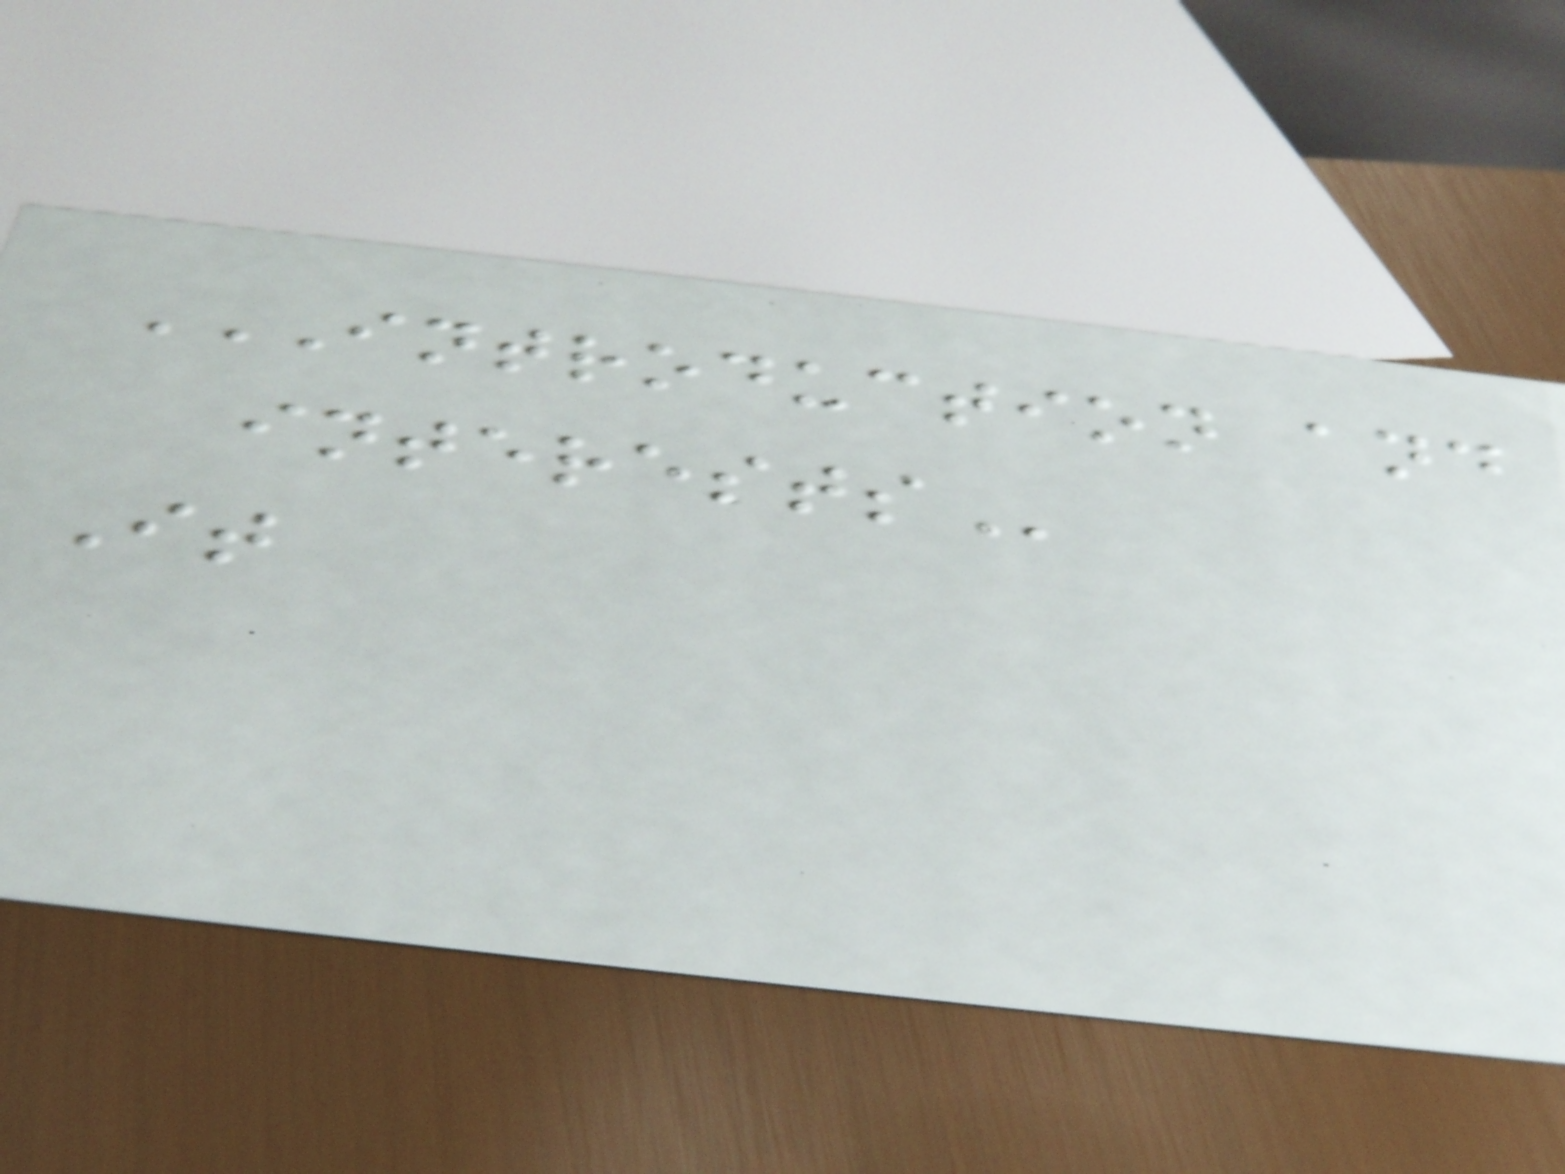INTRODUCTION AND
INTERESTS
It
